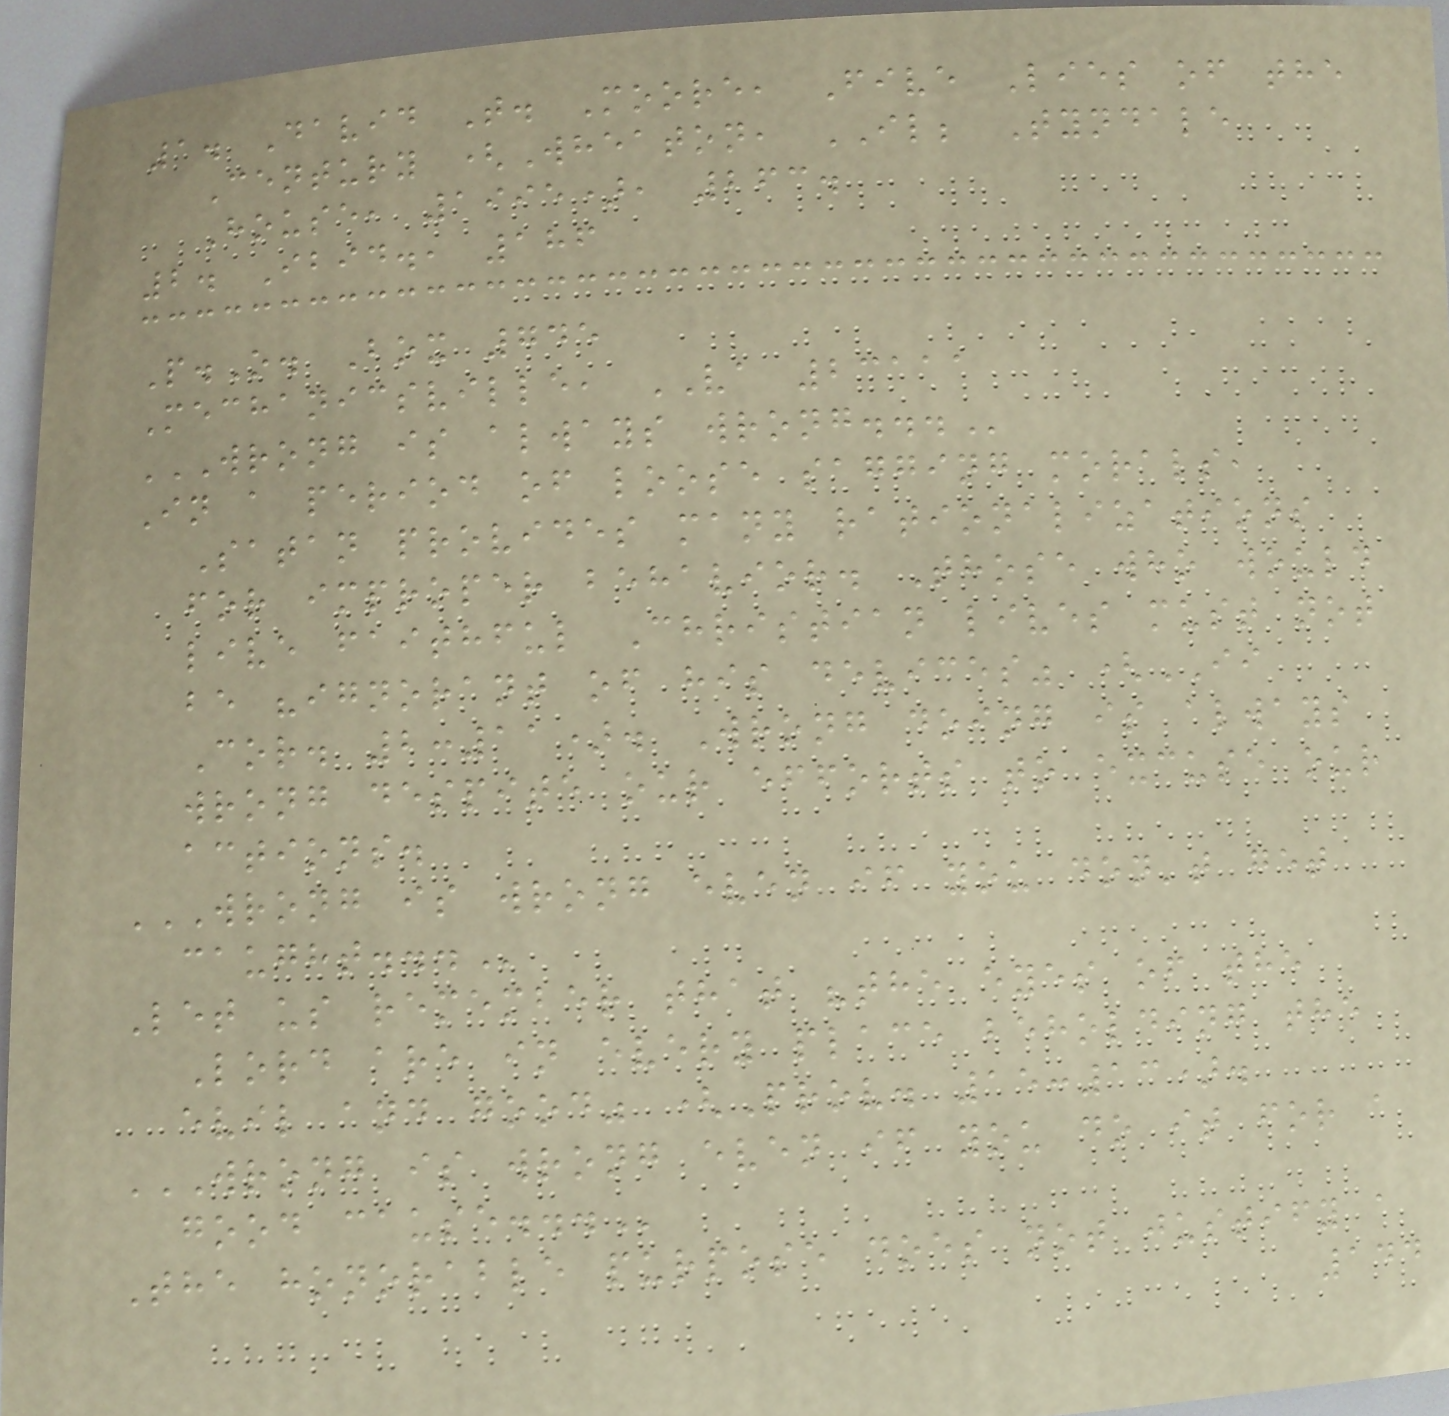1. David T. Moore, Five Lies of the
Century (Wheaton, IL; Tyndale
House, 1995), 263.
2. Ibid., 186
P.O. Box 745
Mechanicsville, VA 23111
WRONG IS ALWAYS WRONG...
In a period of loose sagging morals,
Satan provides many rationalizations
for improper behavior. Those who would
live faithful Christian lives must not
be "ignorant of his devices" (II
Cor. 2:11). Wrong doing is always
wrong despite our efforts to excuse our
actions.
WRONG IS WRONG EVEN IF YOU DON'T GET
CAUGHT...
Let us remember that "the eyes of the
Lord are in every place beholding the
evil and good" (Prov. 15:13).
WRONG IS WRONG EVEN IF YOU DO IT FOR A
GOOD CAUSE...
The honorable purpose does not justify a
144
